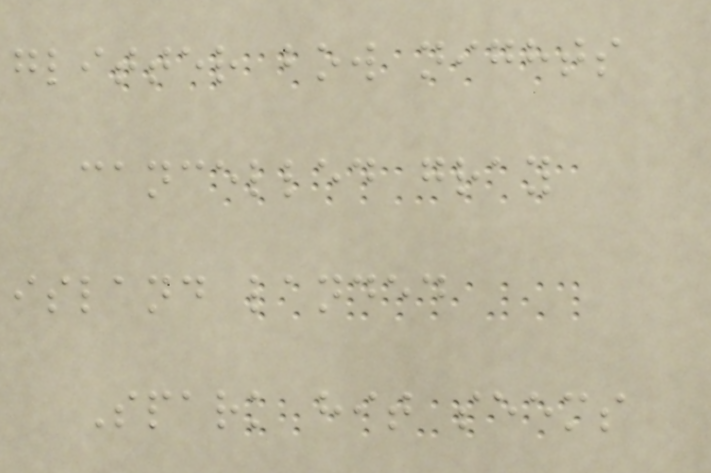glitter bow nights
cancelled gray
island landed
Spark hit seems
